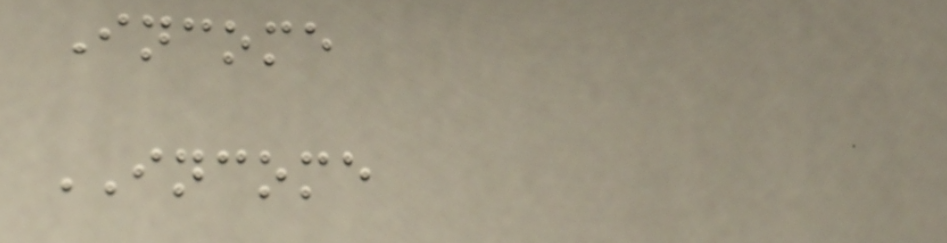Income
INCOME
